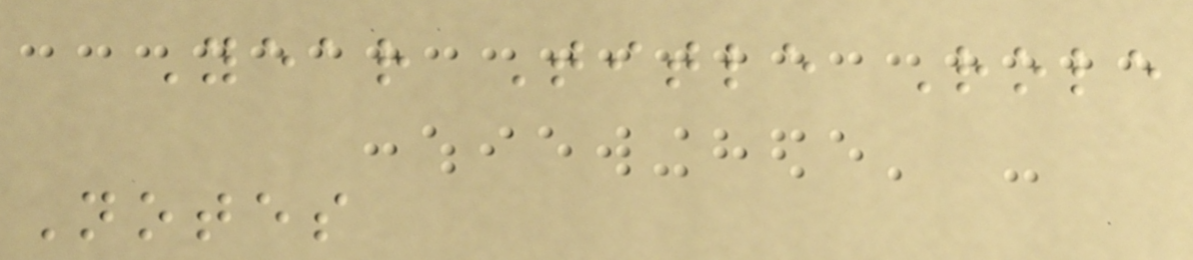Year Title Role
Notes
